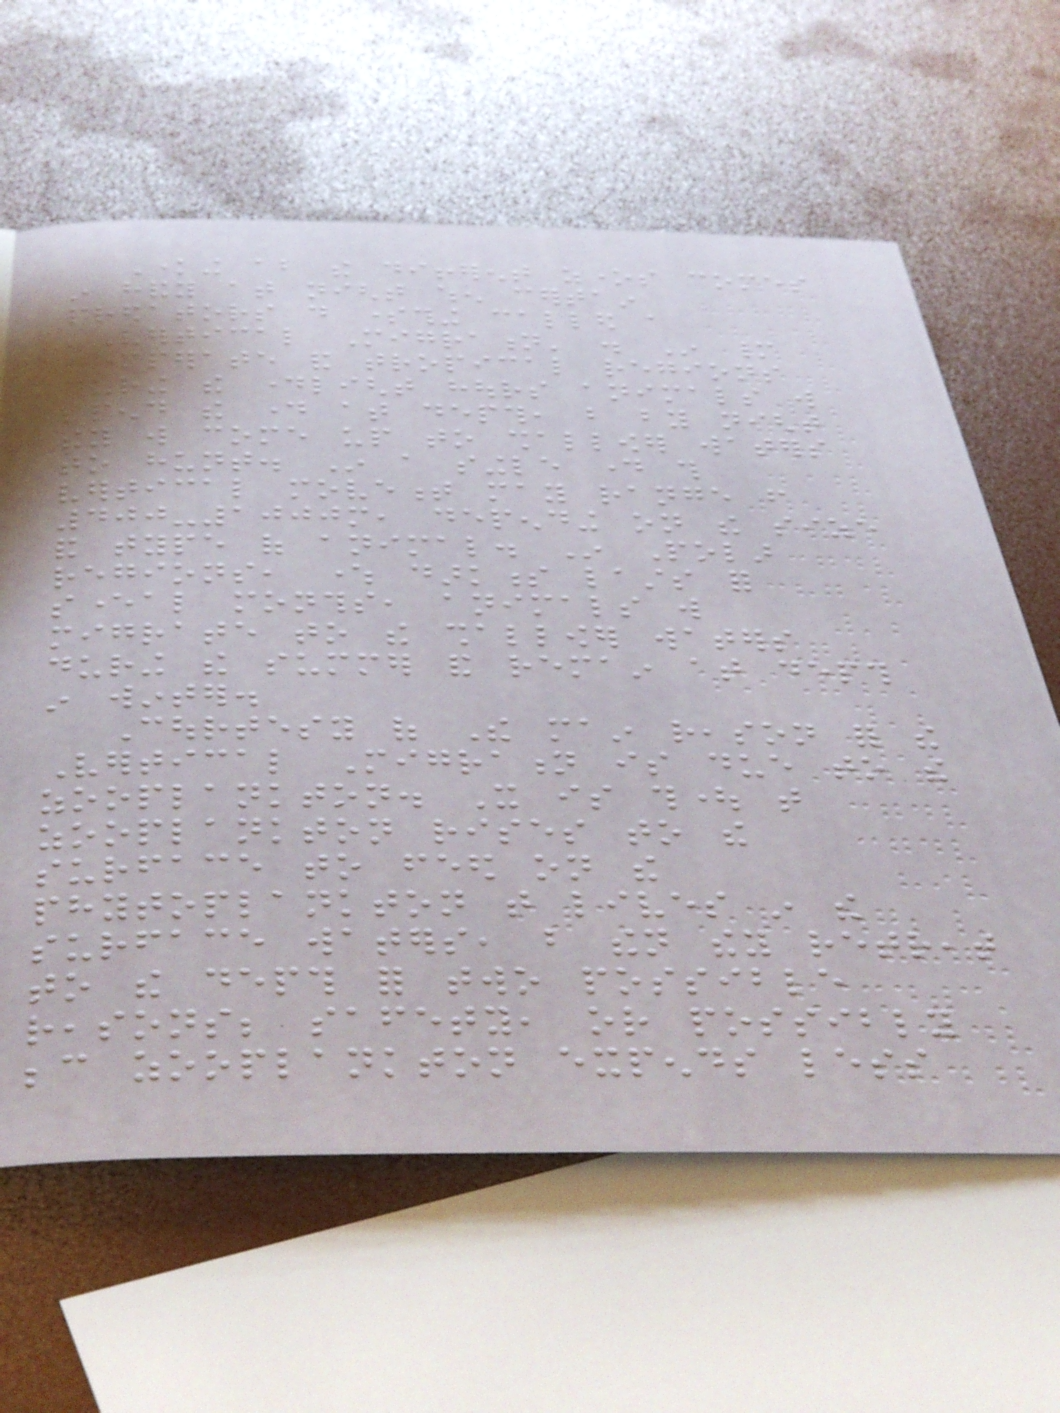Knowing about the different zones comes
in handy at night when certain
predators do something called a
'Vertical Migration' . In many
temperate and tropical regions
during the daylight hours animals will
spend the day at depth, but by night
they will come up to shallower waters
to hunt. In a single day this
vertical movement may range from
400-1000m, depending on the size
and type of animal. In Polar
regions, where darkness lasts for
several months, animals will
migrate to the shallower waters
during the summer and remain at depth
in winter.
Courtesy of The main reason for the
Vertical Migration is due to the
zooplankton. It is thought that
zooplankton rises to the
surface to feed on the
phytoplankton that lives in the
surface waters, but then they retreat
to the depth for two possible
reasons; safety, or possibly
because zooplankton expends less
